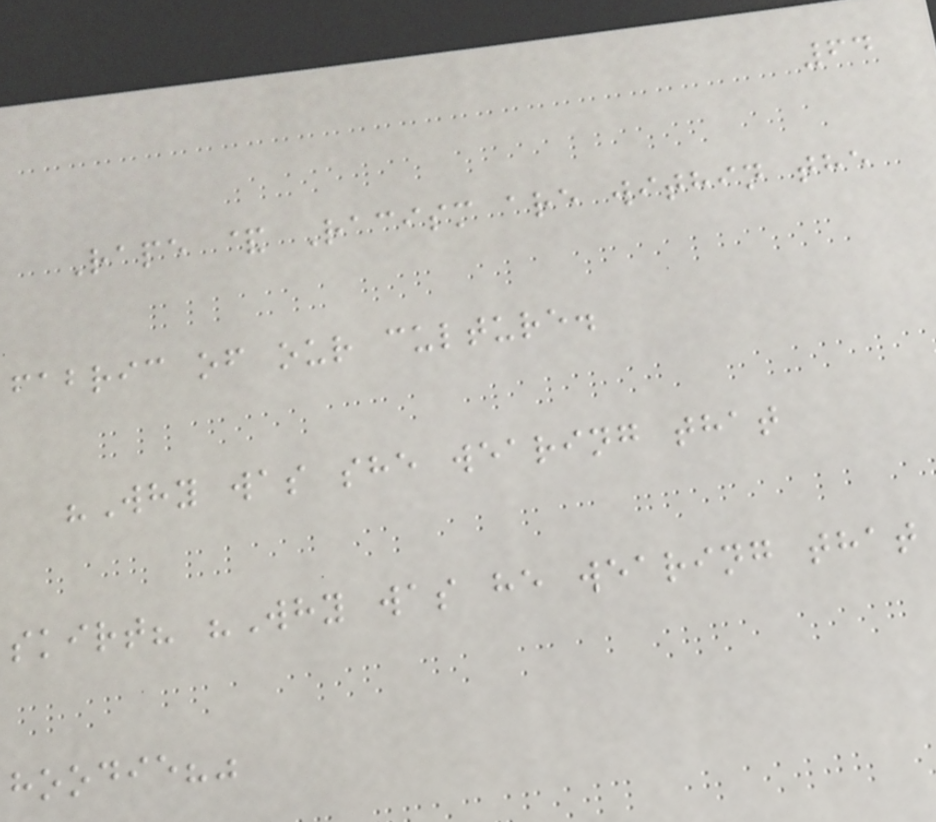64
Rape & Racism are within the
fabric of our culture.
"Why was she wearing that
skirt? "Why was he wearing that
hoodie?"
